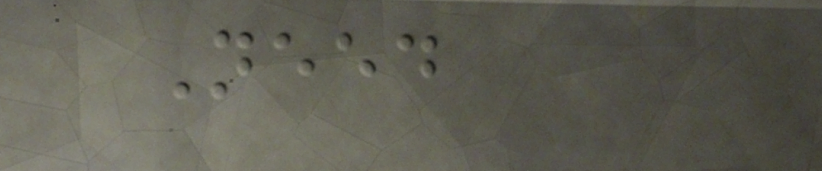Need
